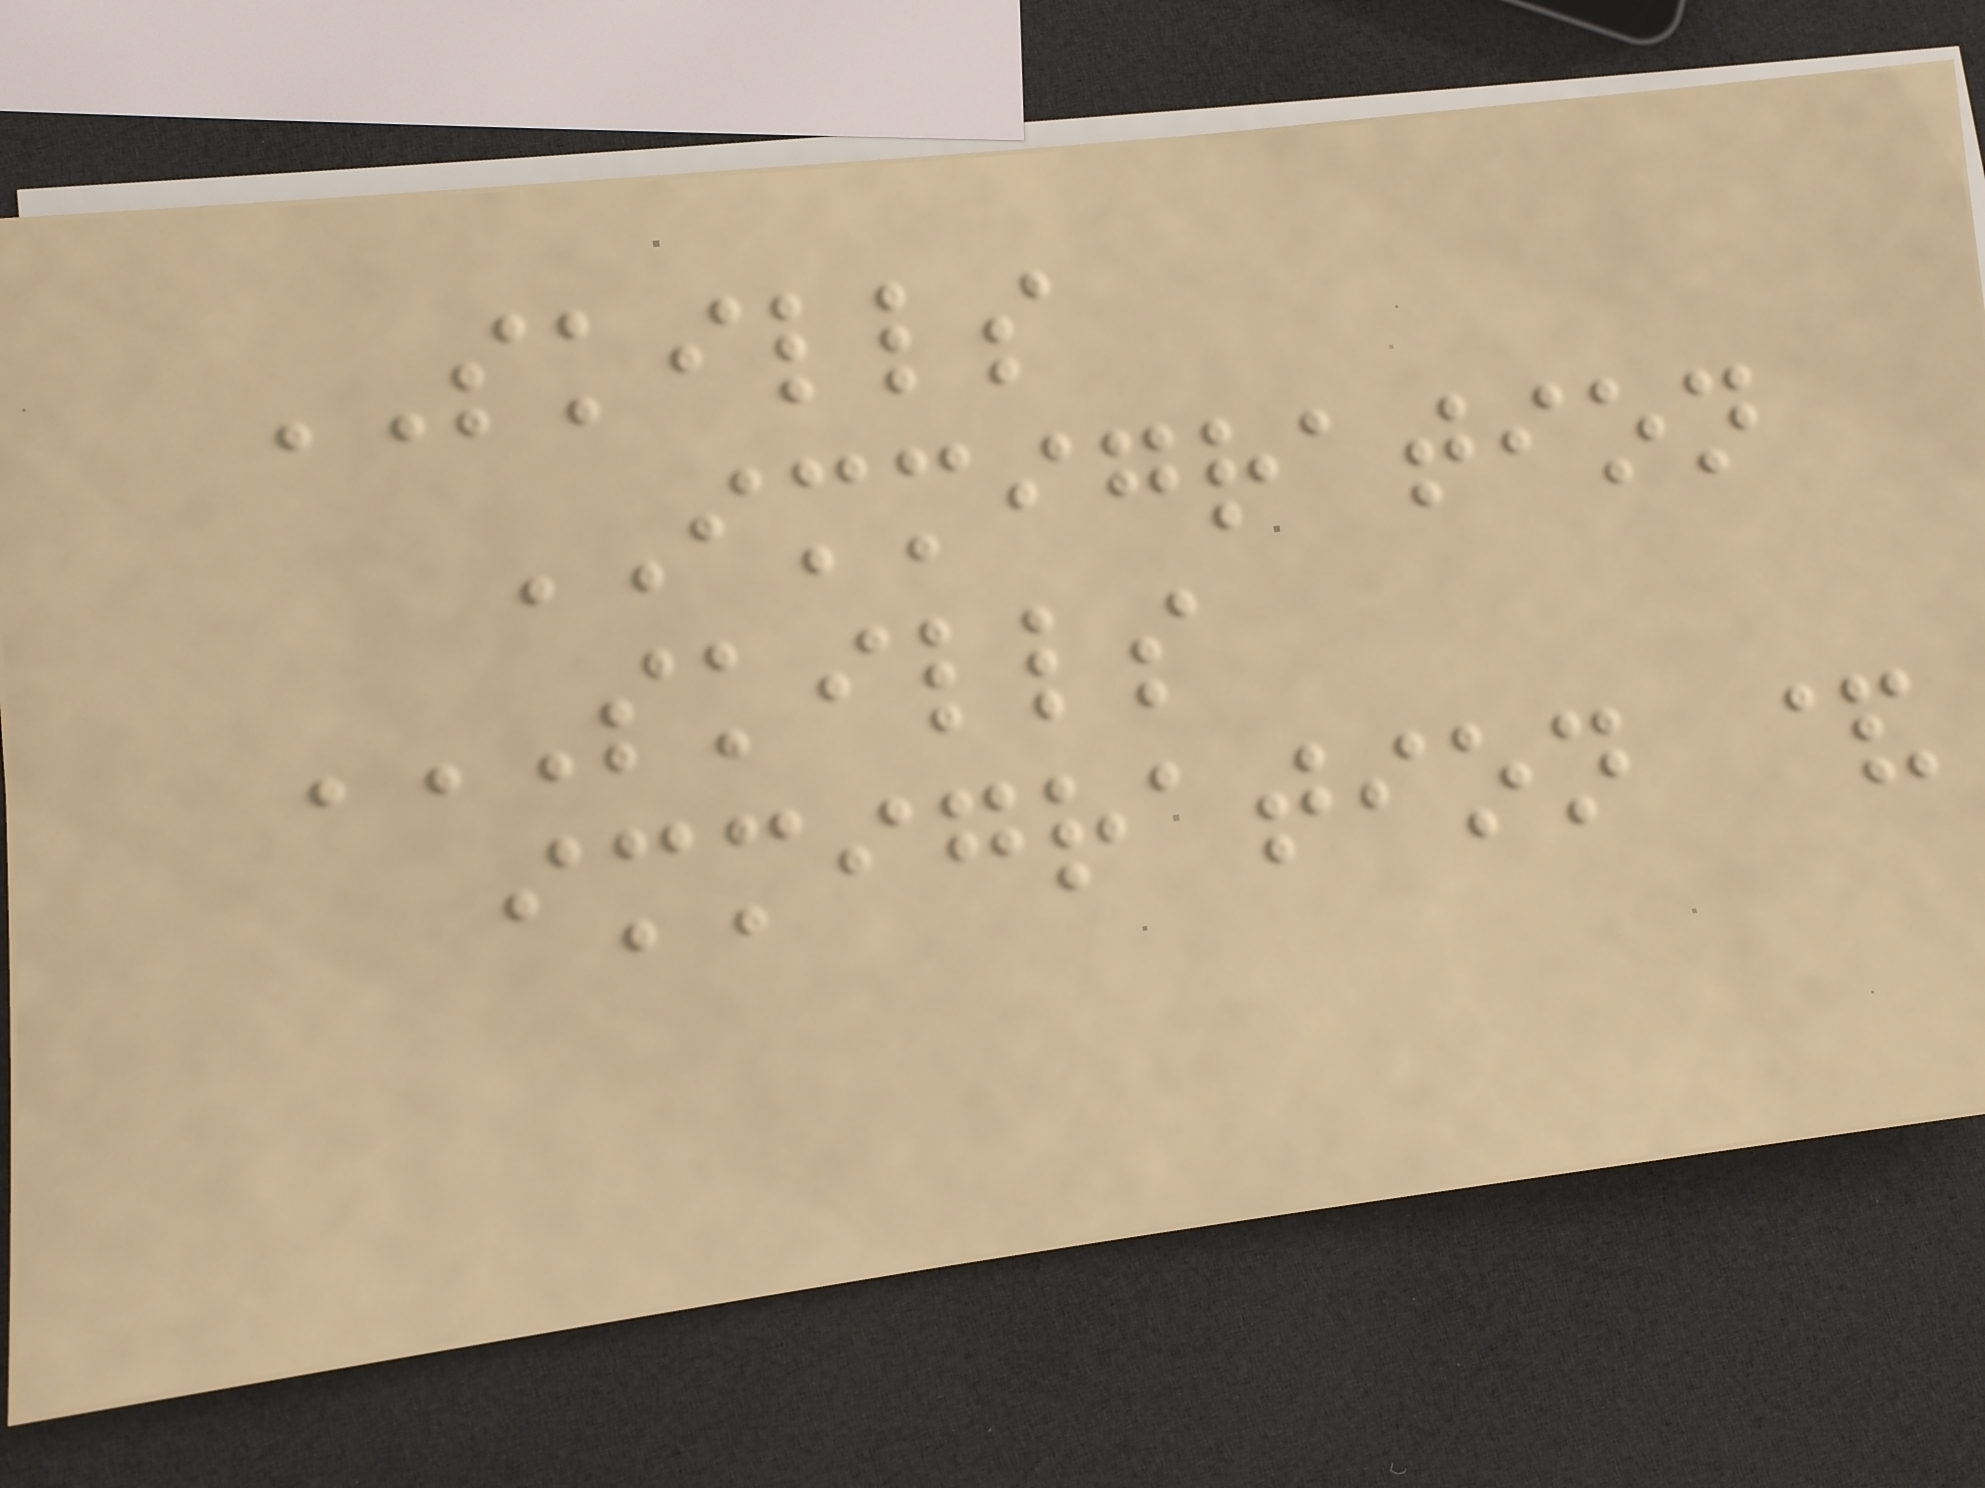SKILLS
IMMIGRATION
SKILLS
IMMIGRATION &
